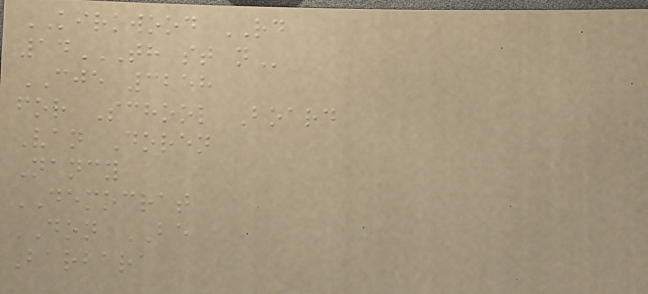KIRKWOOD RD
14TH ST N
CJE 3258
for School Board
Van Doren
Nancy
DEMOCRAT
DON BE
Barbara
